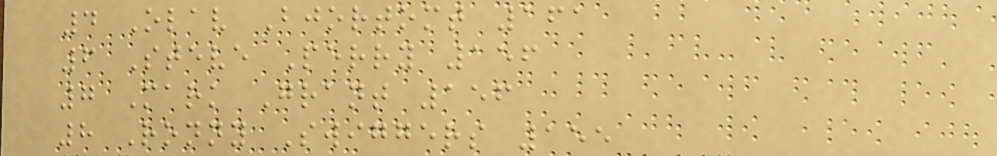4 Olav Bjortomt 161
6 Steve Perry 156
7 Mark Grant 156
8 Ronny Swiggers 155
